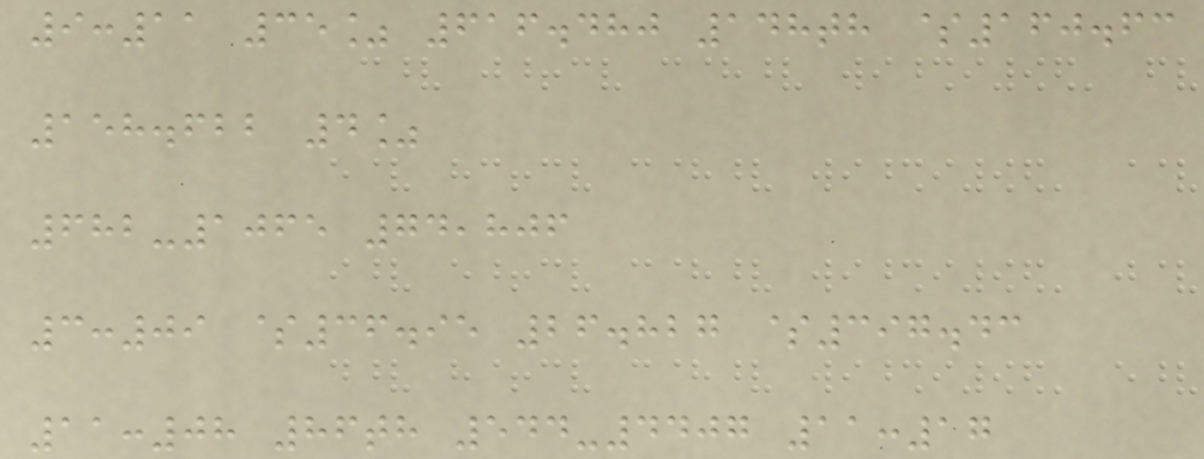9:11 35% 616.480 148th $160.63
158.622 4%
682-1065 74,806
3:09 $36.95 26.827 $397.43
11:08 86th 544-4407 11:17
